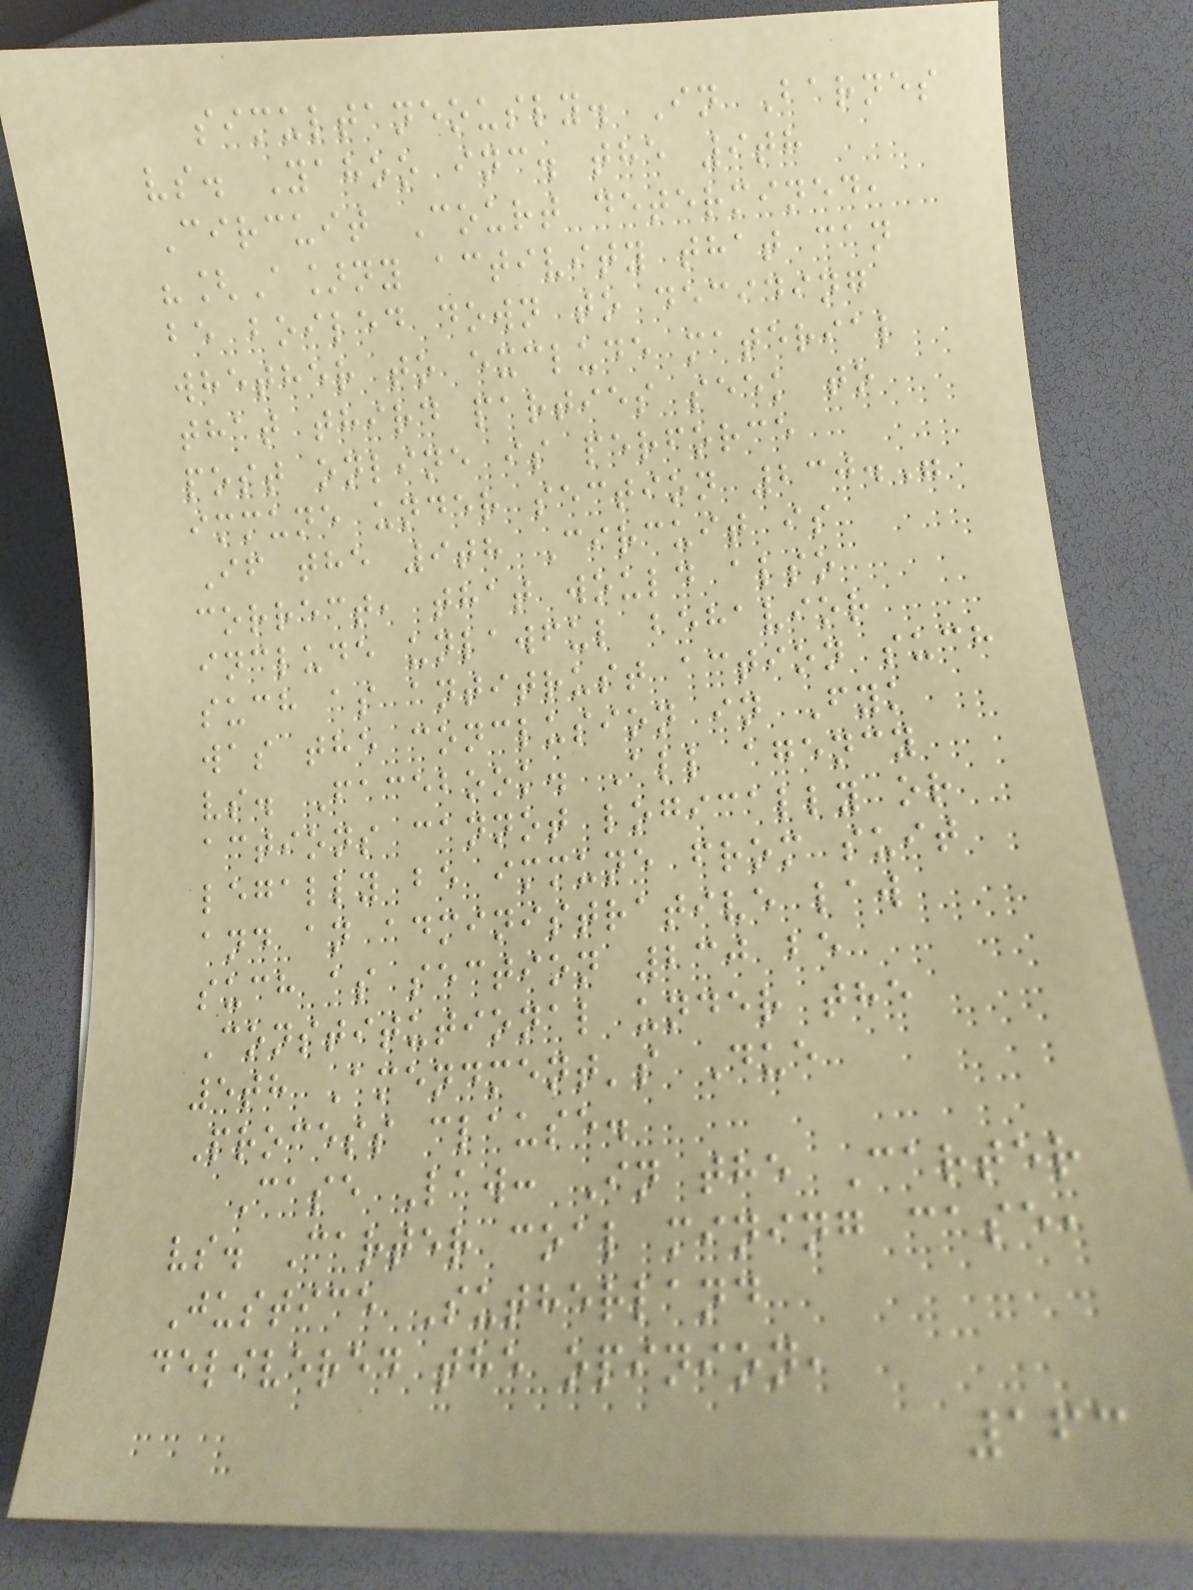simultaneously. In Barnes
vs. Yahoo inc. the 9th
Circuit Court determined,
"[A]ny activity that can
be boiled down to deciding
whether to exclude material
that third parties seek to
post online is perforce
immune under section 230."
If the 9th Circuit is
correct, that would also
include unlawful behavior
such as antitrust action such
was the conclusion in Fyk
vs. Facebook. All agency
actions cannot logically or
legally be immune from suit
and an administrative law
such as section 230 be
Constitutional under the
5th Amendment's Due
Process clause.
Case Law: In the Carter
vs. Carter coal mining case,
Justice Sutherland
delivered the opinion,
163
